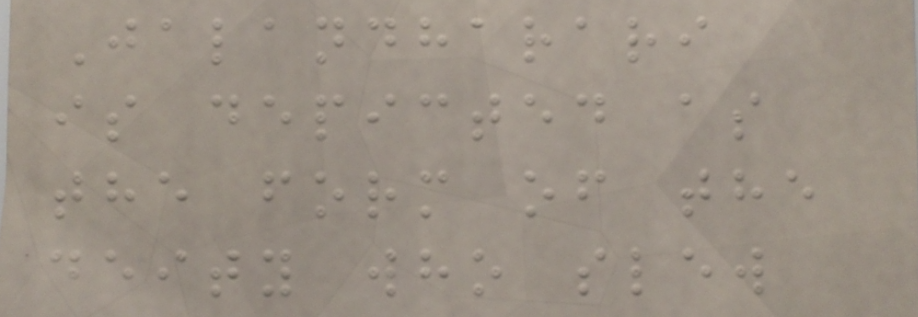Jalandharari
is depicted as
the form of the
deity who slew
